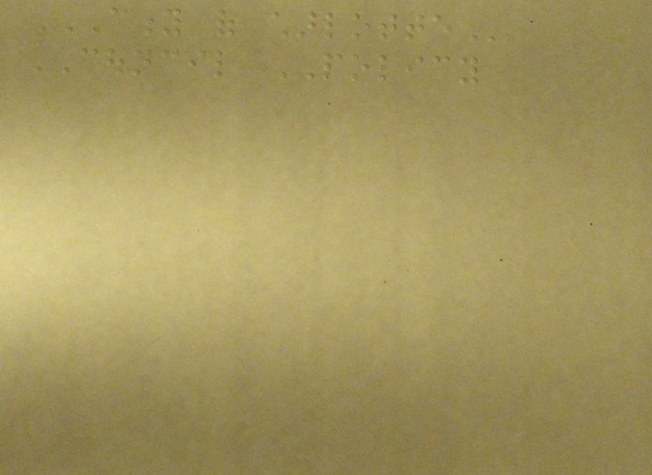CITY OF CHARLOTTE
COUNCIL POLICY
